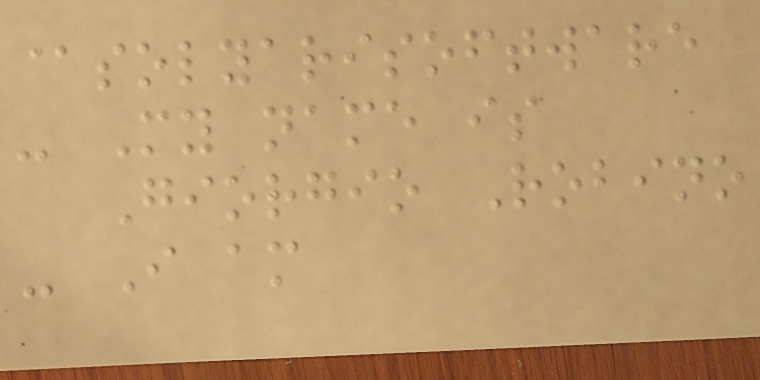@solyarisoftware
- My name is
Giorgio Robino
- I am
